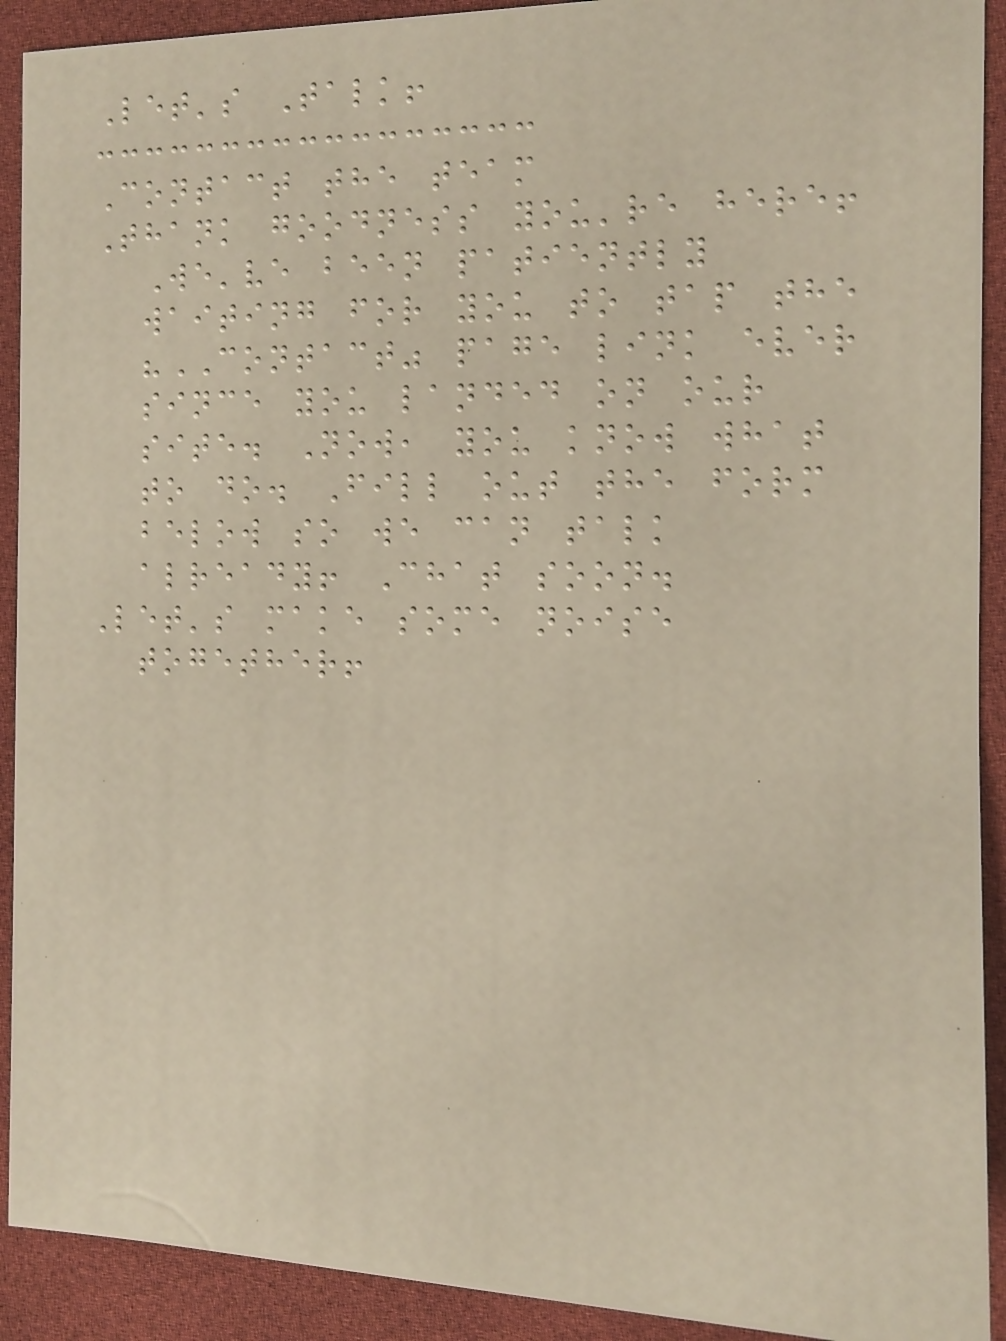Let's Talk!
Contact the team
Thank goodness you're here!
We've been patiently
waiting for you to tap the
"CONTACT" page link ever
since you landed on our
site. Now, you know what
to do. Fill out the form
below so we can talk
already! Chat soon.
Let's make some noise
together!
